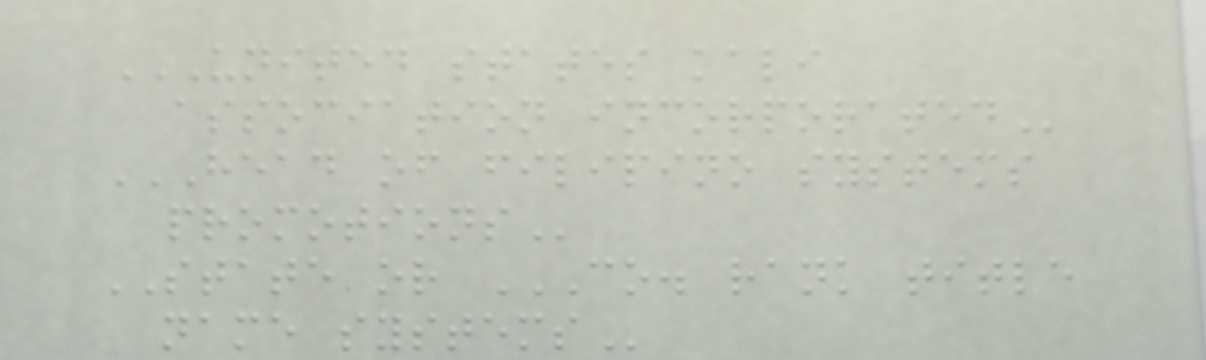UNITED STATES KALI
ASSOCIATION INCORPORATED
HEAD OF FILIPINO SYSTEMS
PROMOTIONS
STATE or CO. RANK TITLE
NAME SYSTEMS
